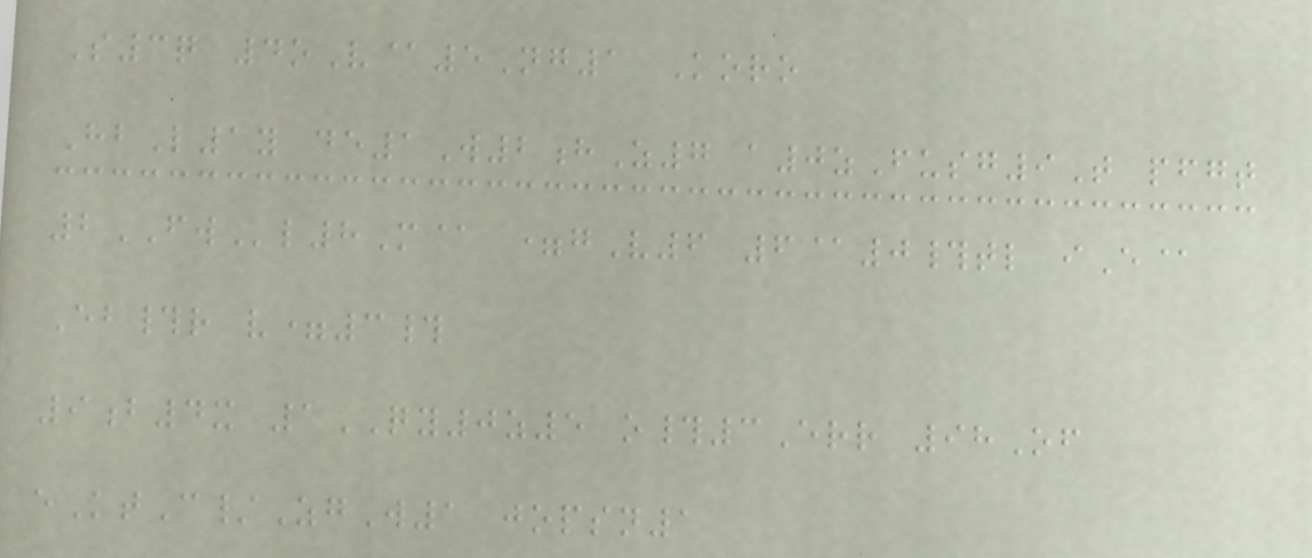S3q 4oV@5Ng1 Koro
HbL1y de1W2hZ7 a0zFusg9T pfgt
2FWl8M@ =gV6 6@0#tl iE@
Eb#r v=3#
9b4x 1QY0z5 o#3Err 98Of
eKtC/ZgW1 jopsn1
